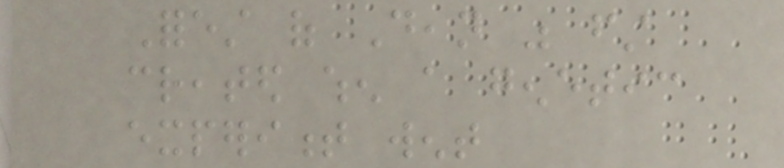Forest of Dean was first
created when a genetic
experiment went
